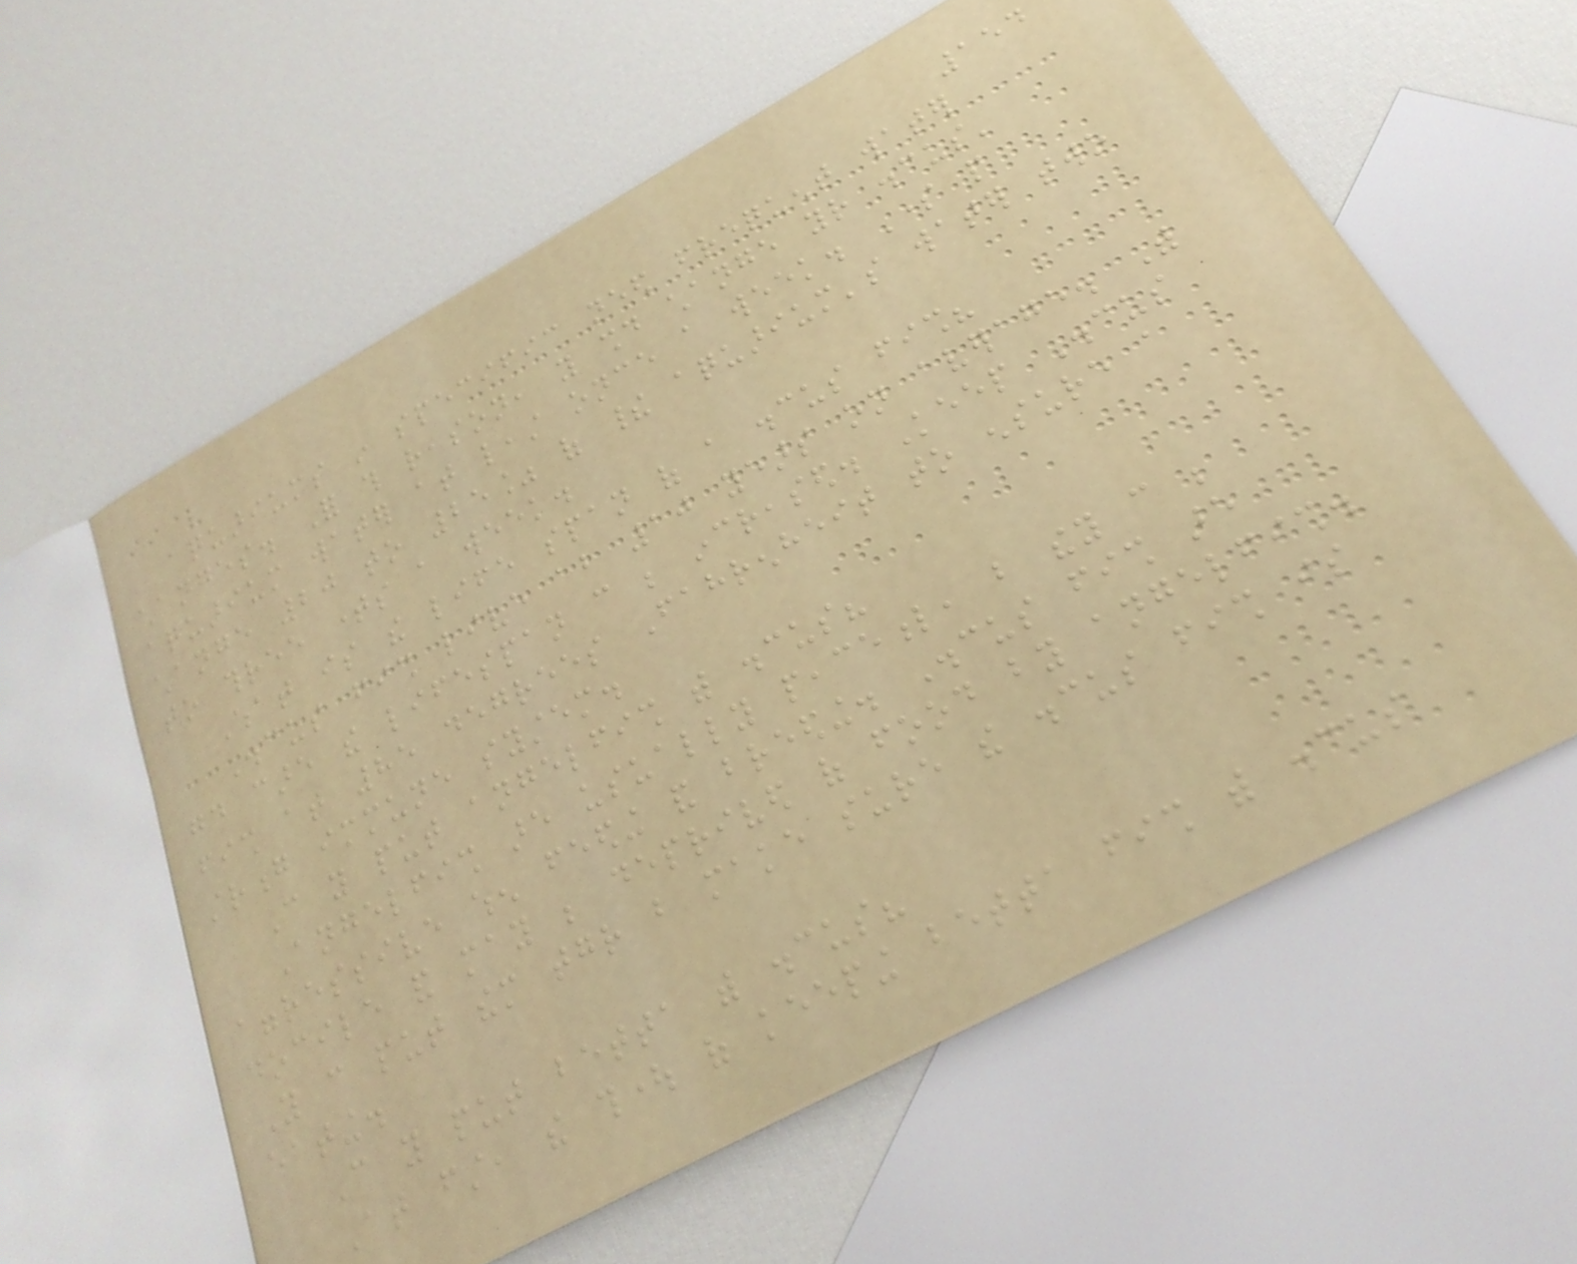154
aquariums in specific need frequent water
changes. For this reason, you should change your discus'
aquarium water at least once a week. Some people
change 20 to 25% of their aquarium's water two
to three times a week.
What is the life span of a discus fish?
Discus fish live about 10 years on average. With
good care the lifespan can be increased. Keep Discus
fish at 85 degrees Fahrenheit to ensure a
strong immune system.
Can you put angelfish with discus?
Angelfish are usually peaceful, but they can be
aggressive when feeding and breeding. Discus fish are
docile and may be deprived of food by angelfish.
You can put them together but make sure the discus fish is
eating.
Can you put betta with discus?
At first, the thought of keeping betta fish with discus
